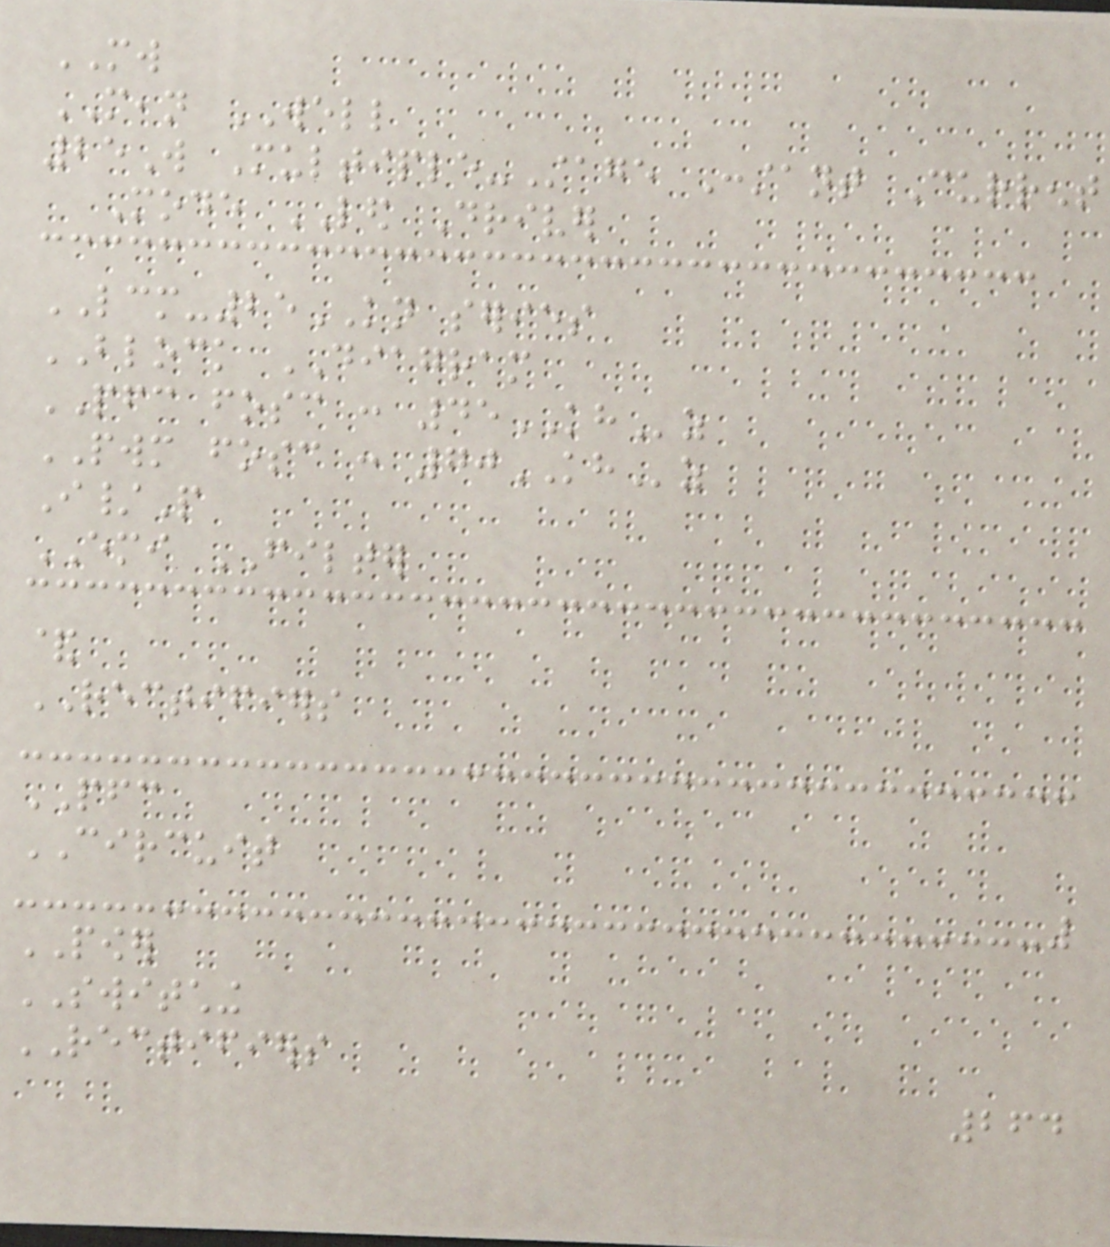MW
MEAN WELL
25W Multiple-Stage Constant Current
Mode LED Driver
LCM-25KN series
BLOCK DIAGRAM
PFC fosc : 45KHz
PWM fosc : 70KHz
I/P
EMI FILTER
&
RECTIFIERS
PFC
CIRCUIT
POWER
SWITCHING
RECTIFIERS
264
